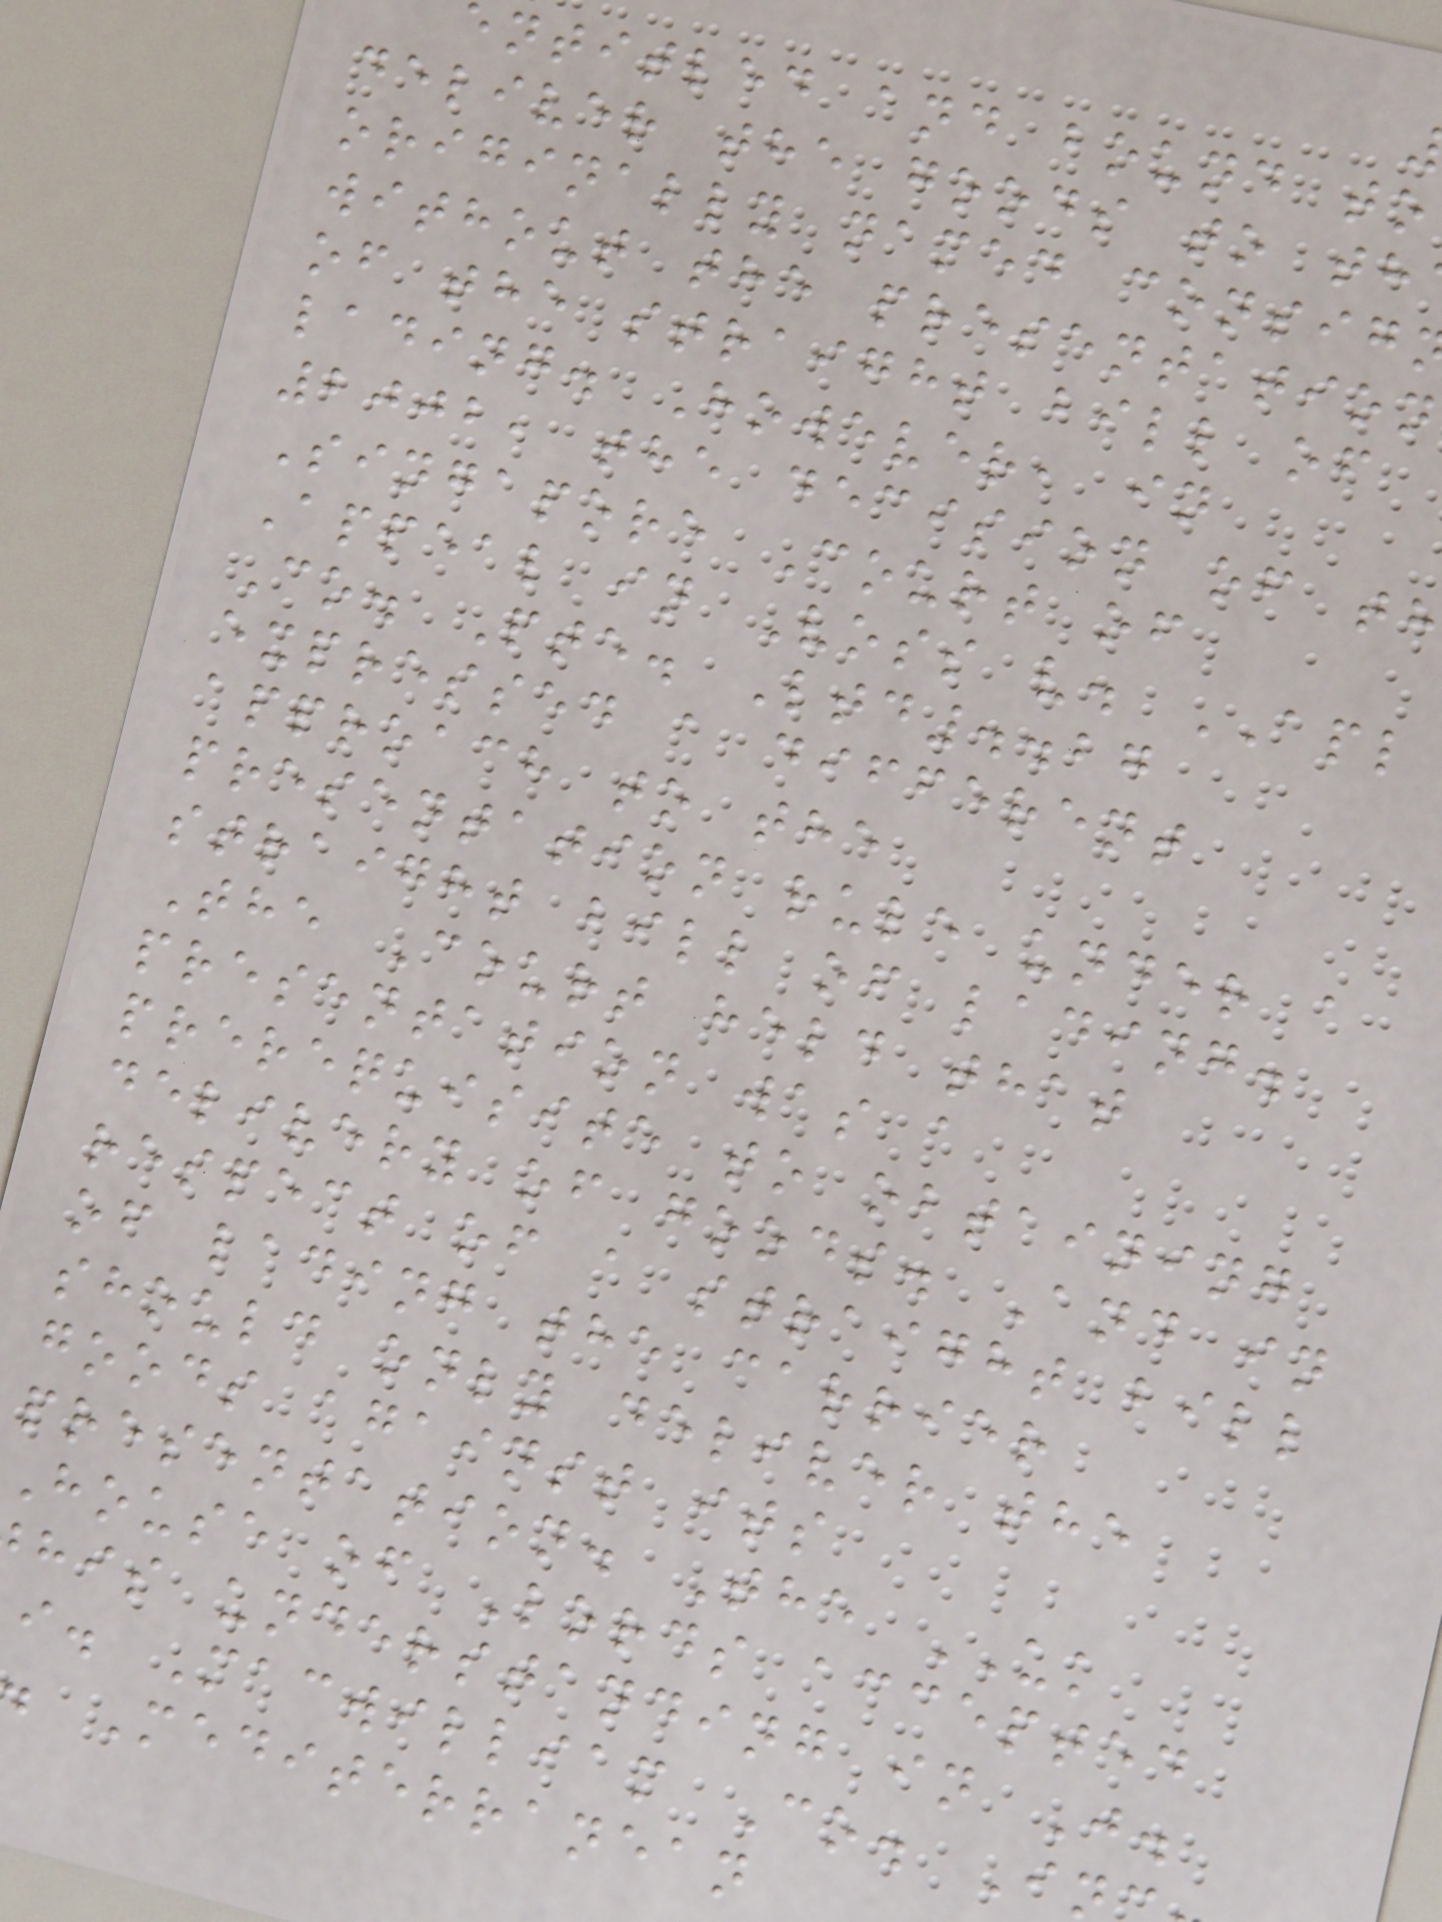entitled and bound to
deliver the goods to th
originally named consig
without the presentation
of the straight bill of
lading. However, in
2002, the decision of th
Singapore Court of
Appeal in Voss v. APL
Co. Pte. Ltd..27
expressed a different
approach to the
presentation rule under a
straight bill of lading.
The Court held that
presentation was a
prerequisite to obtaining
delivery of goods. And in
respect of a straight bill
of lading the carrier
should only deliver the
goods against its
presentation. The UK
House of Lords accepted
his understanding in J.
i. Macwilliam Co. I
Mediterranean
